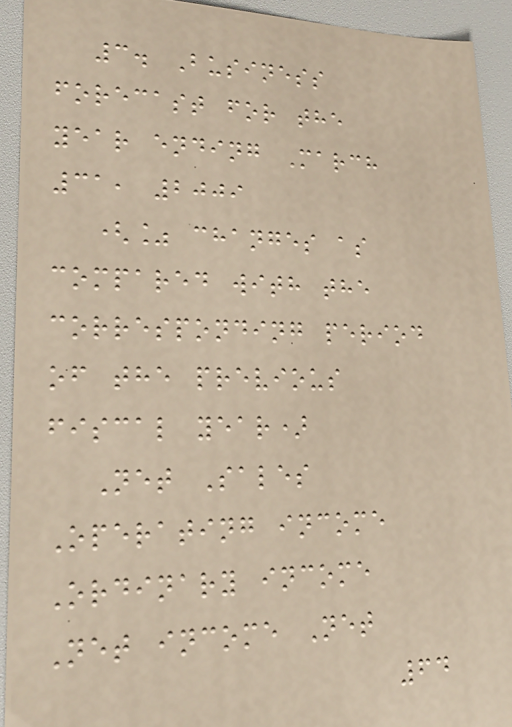3. Business
forecast for the
year ending March
31, 2009
(% changes as
compared with the
corresponding period
of the previous
fiscal year)
Net Sales
Operating income
Ordinary income
Net income Net
64
